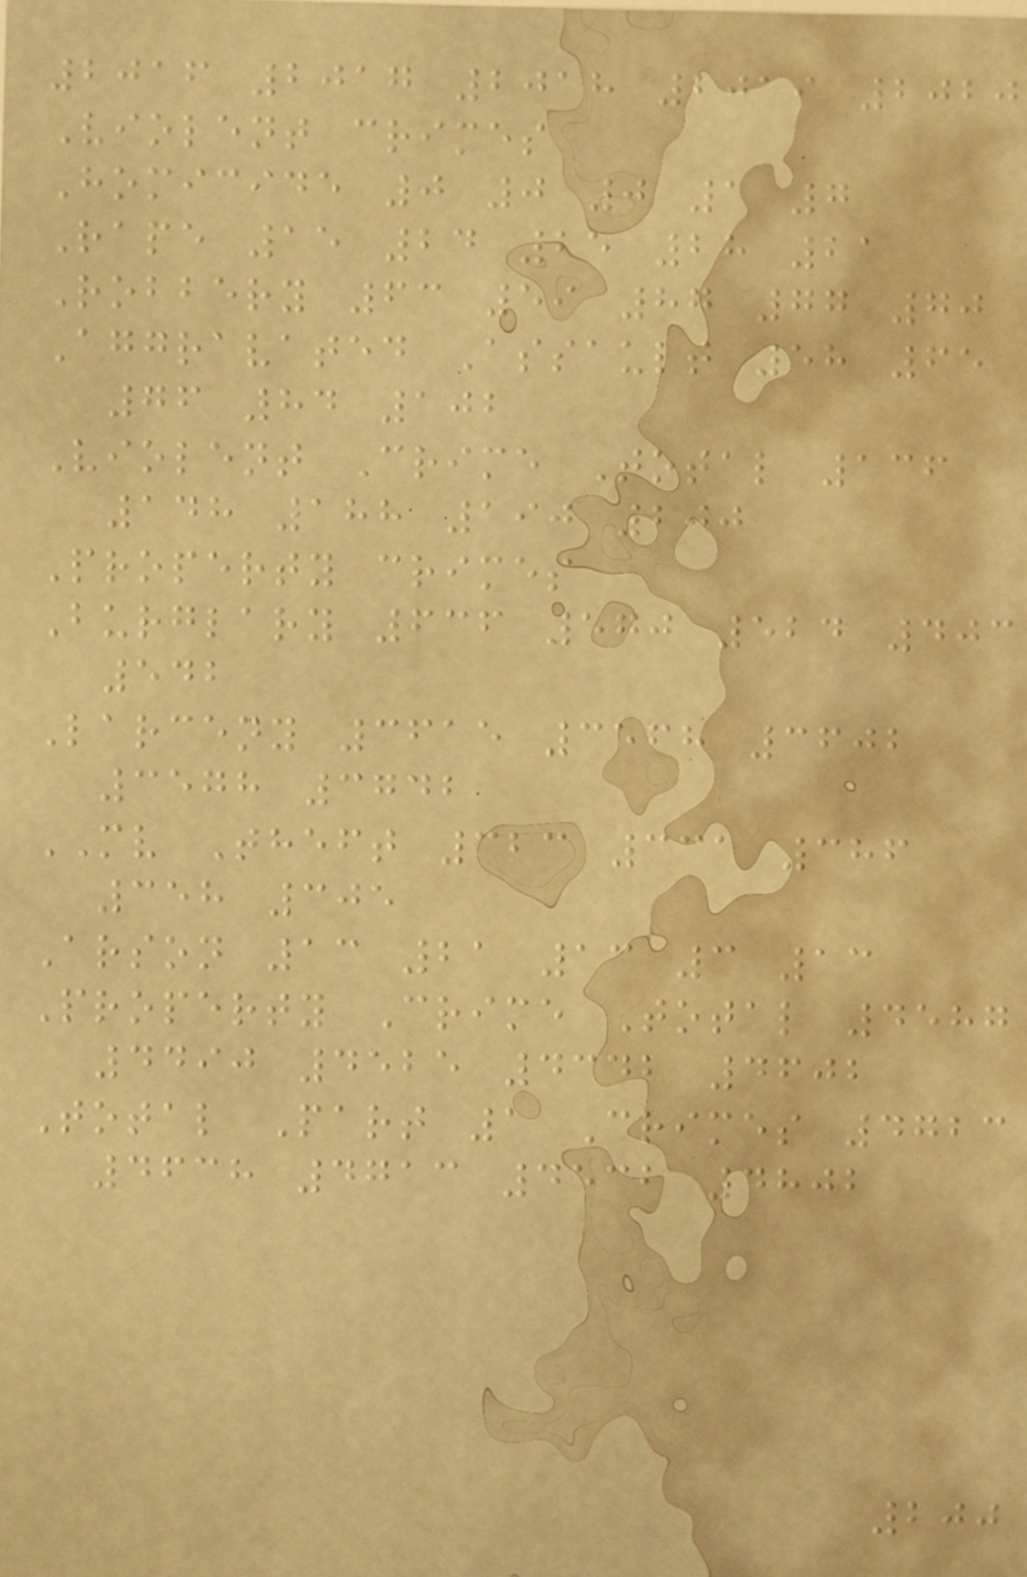2016 2017 2018 2019 2020
Violent crimes
Homicide 0 0 0 1 7
Rape 15 24 25 28 21
Robbery 63 59 87 77 70
Aggravated Assault 58 65
76 84 102
Violent Crime Total 136
148 188 190 200
Property crimes
Burglary 636 570 524 403
542
Larceny 3615 3568 3602
3578 3742
MV Theft 323 331 386
358 305
Arson 13 21 13 3 13
Property Crime Total 4587
4490 4525 4342 4602
Total Part 1 Crimes 4723
4638 4713 4532 4802
200
